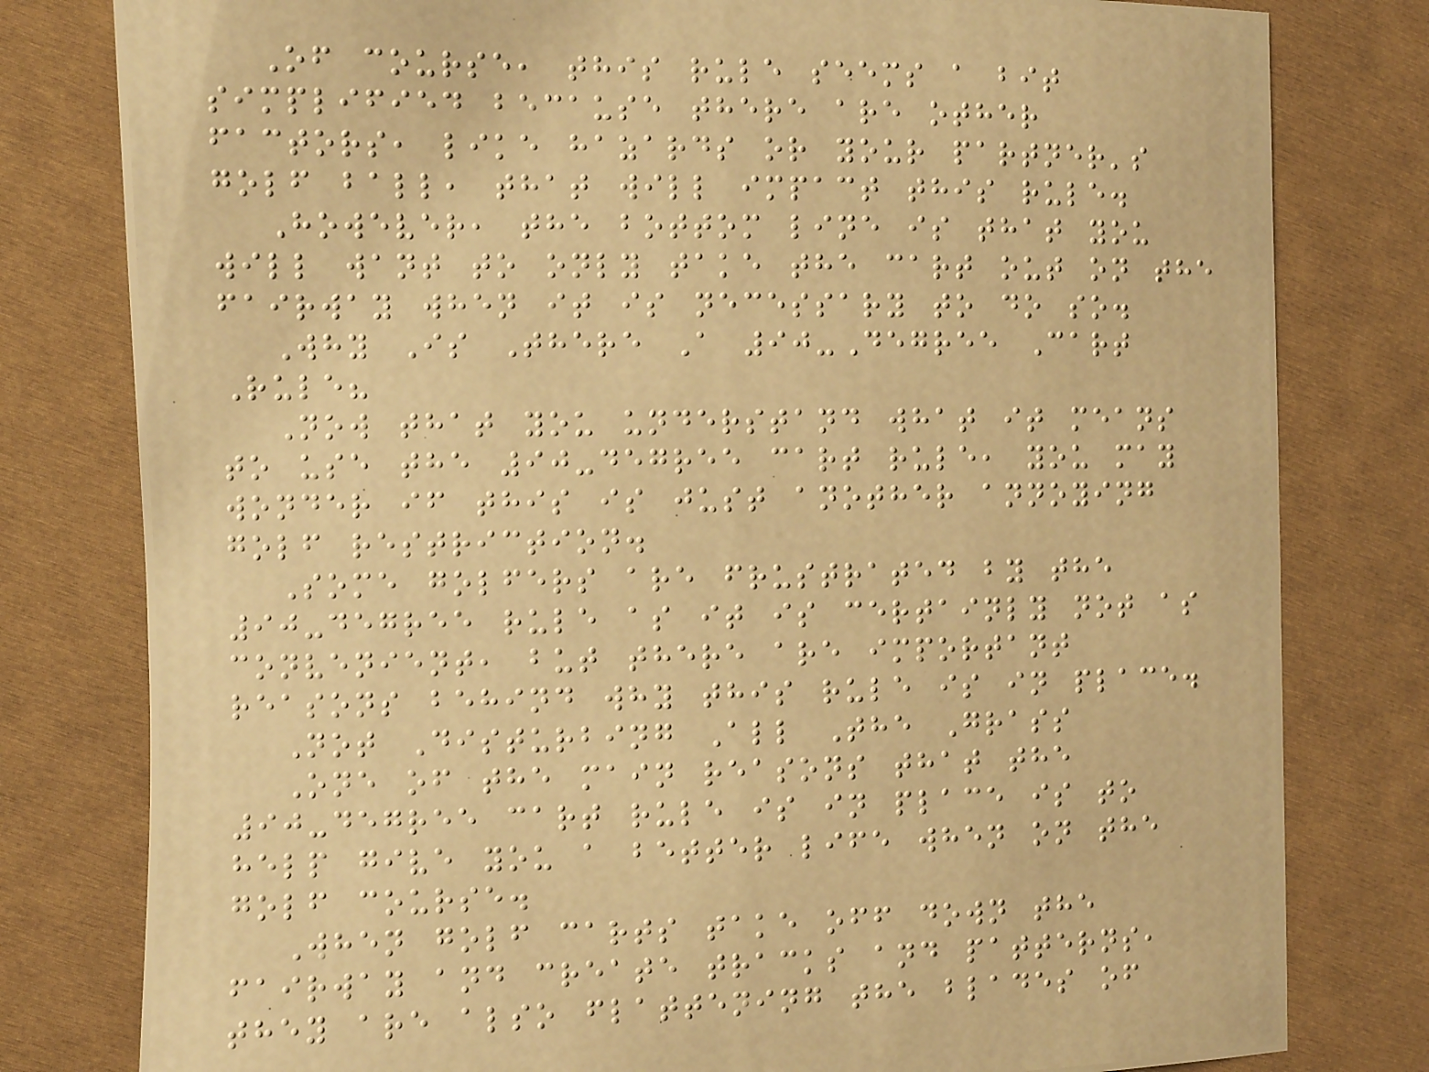Of course, this rule seems a bit
simplified because there are other
factors, like hazards or your partner's
golf ball, that will impact this rule.
However, the bottom line is that you
will want to only take the cart out on the
fairway when it is necessary to do so.
Why Is There A 90-Degree Cart
Rule?
Now that you understand what it means
to use the 90-degree cart rule, you may
wonder if this is just another annoying
golf restriction.
Some golfers are frustrated by the
90-degree rule as it is certainly not as
convenient, but there are important
reasons behind why this rule is in place.
Not Disturbing All The Grass
One of the main reasons that the
90-degree cart rule is in place is to
help give you a better life when on the
golf course.
When golf carts take off down the
fairway and create tracks and patterns,
they are also flattening the blades of
